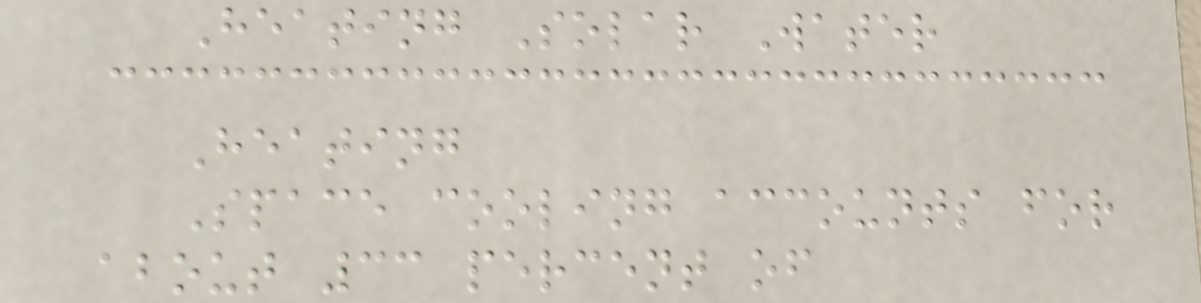Heating Solar Water
Heating
Space cooling accounts for
about 33 percent of
